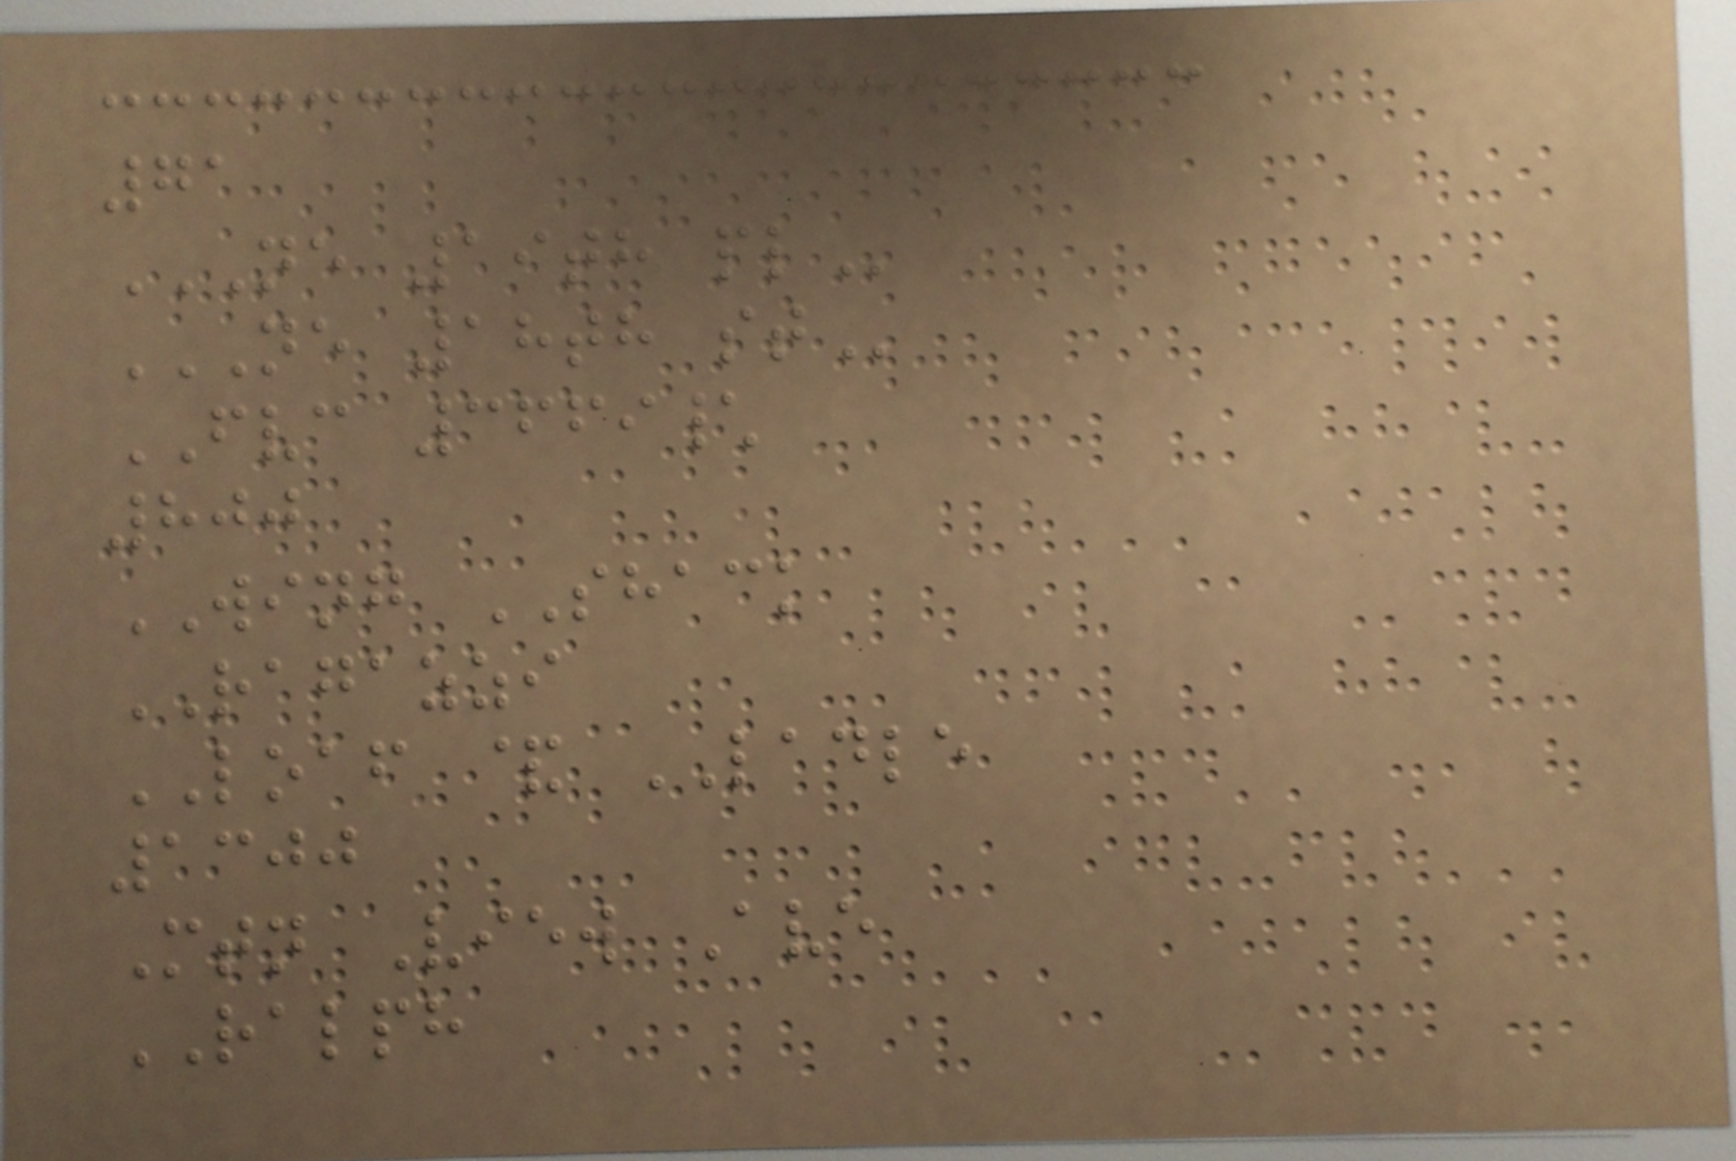71
NE 19TH PL
NE 18TH ST
FVC 3669\
800
WING SHACK
RAGAZZI
LOAF & LADLE
1300
Mtn View Ave
RALPH
